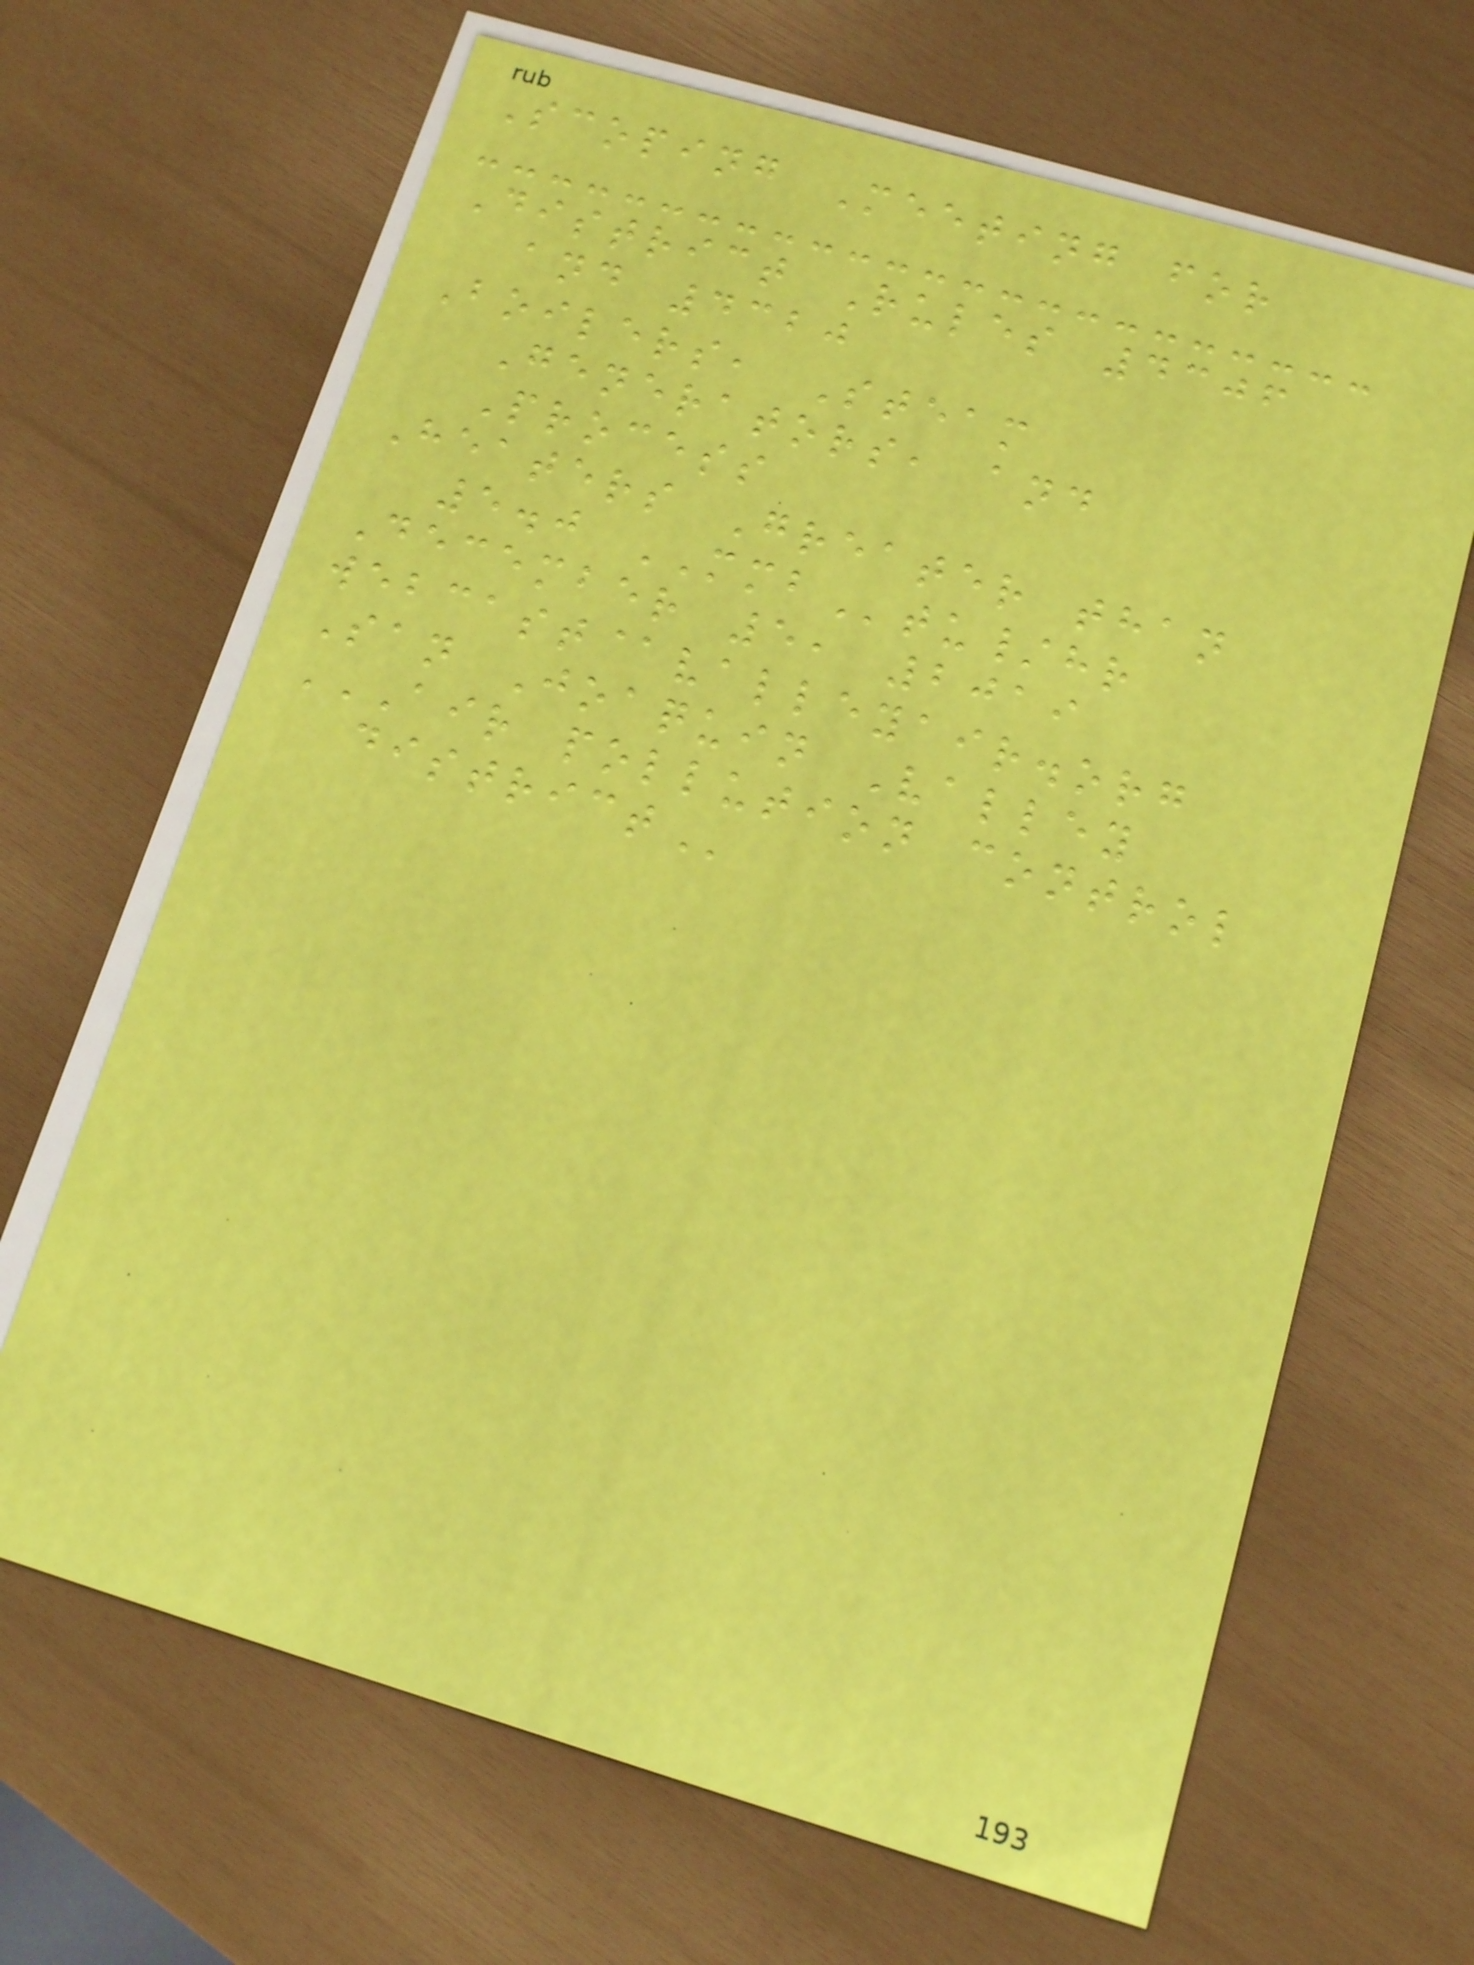Scoping Meeting for
District Rules 4306
and 4320
Boilers, Steam
Generators, and
Process
Heaters Greater than
5.0 MMBtu/hr
December 5, 2019
webcast@valleyair.org
San Joaquin Valley
AIR POLLUTION CONTROL
DISTRICT
